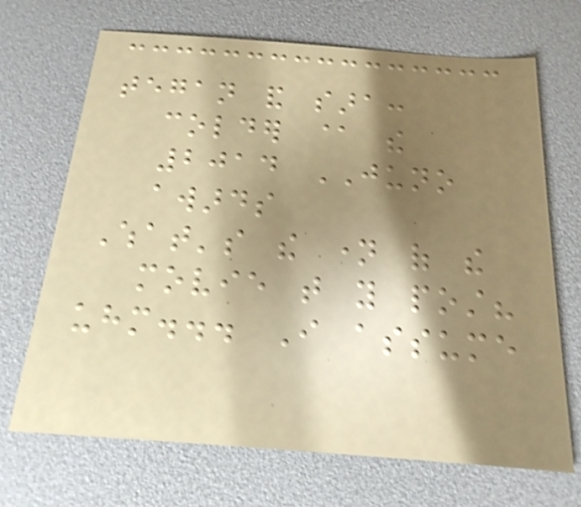tegan and sara:
colder @ the
2014 JUNO
awards
What's the name of the
movie that you post?
uhm... I assume
